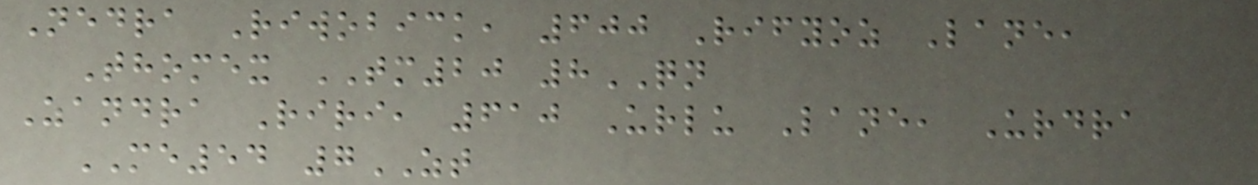Nedra Riwobick, 600 Rifyoz Lane,
Thomex TM20 8QN
Zandra Riri, 610 Urlu Lane, Urdra
ME54 7ZT
